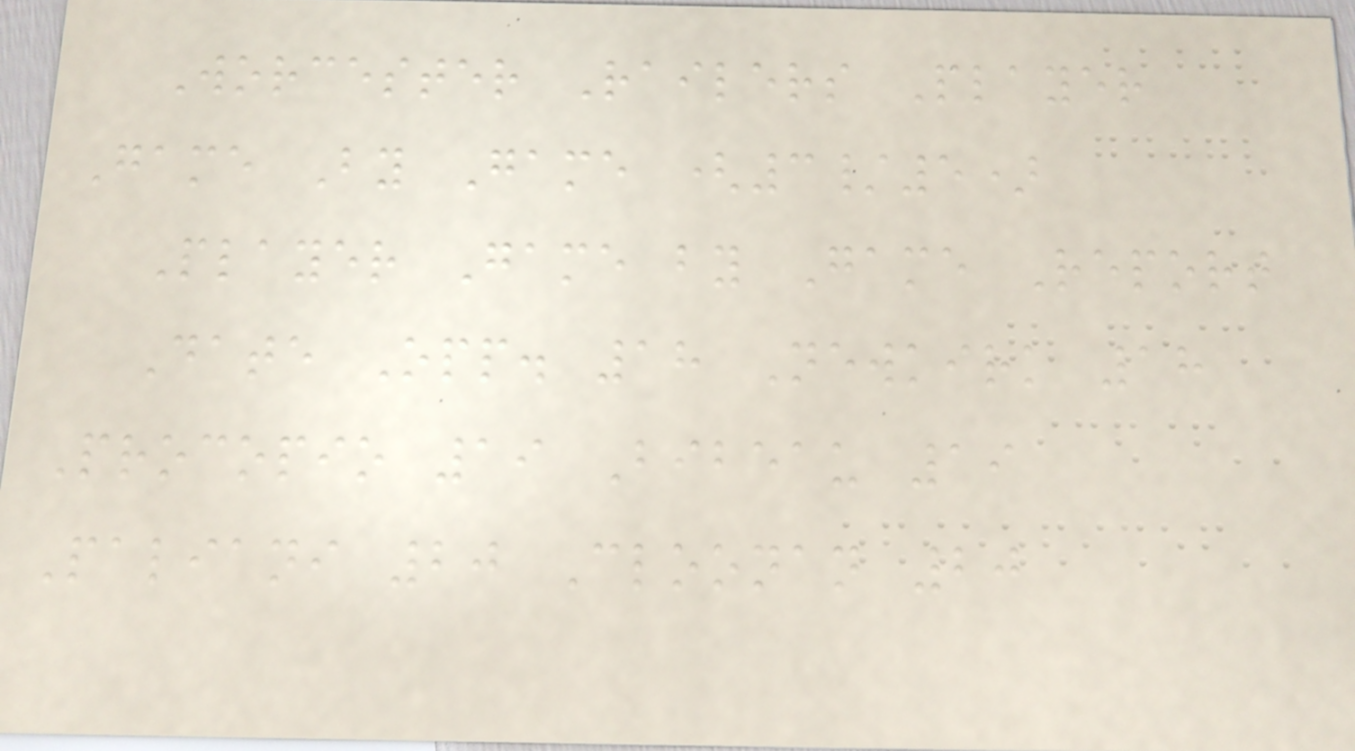Worcester Railers Player
Game By Game (3/5)
Player Game by Game Report
Date Opp. 18 Newkirk 18
Procopio 19 Bibeau 19
Paliani 20 Cloonan 20
